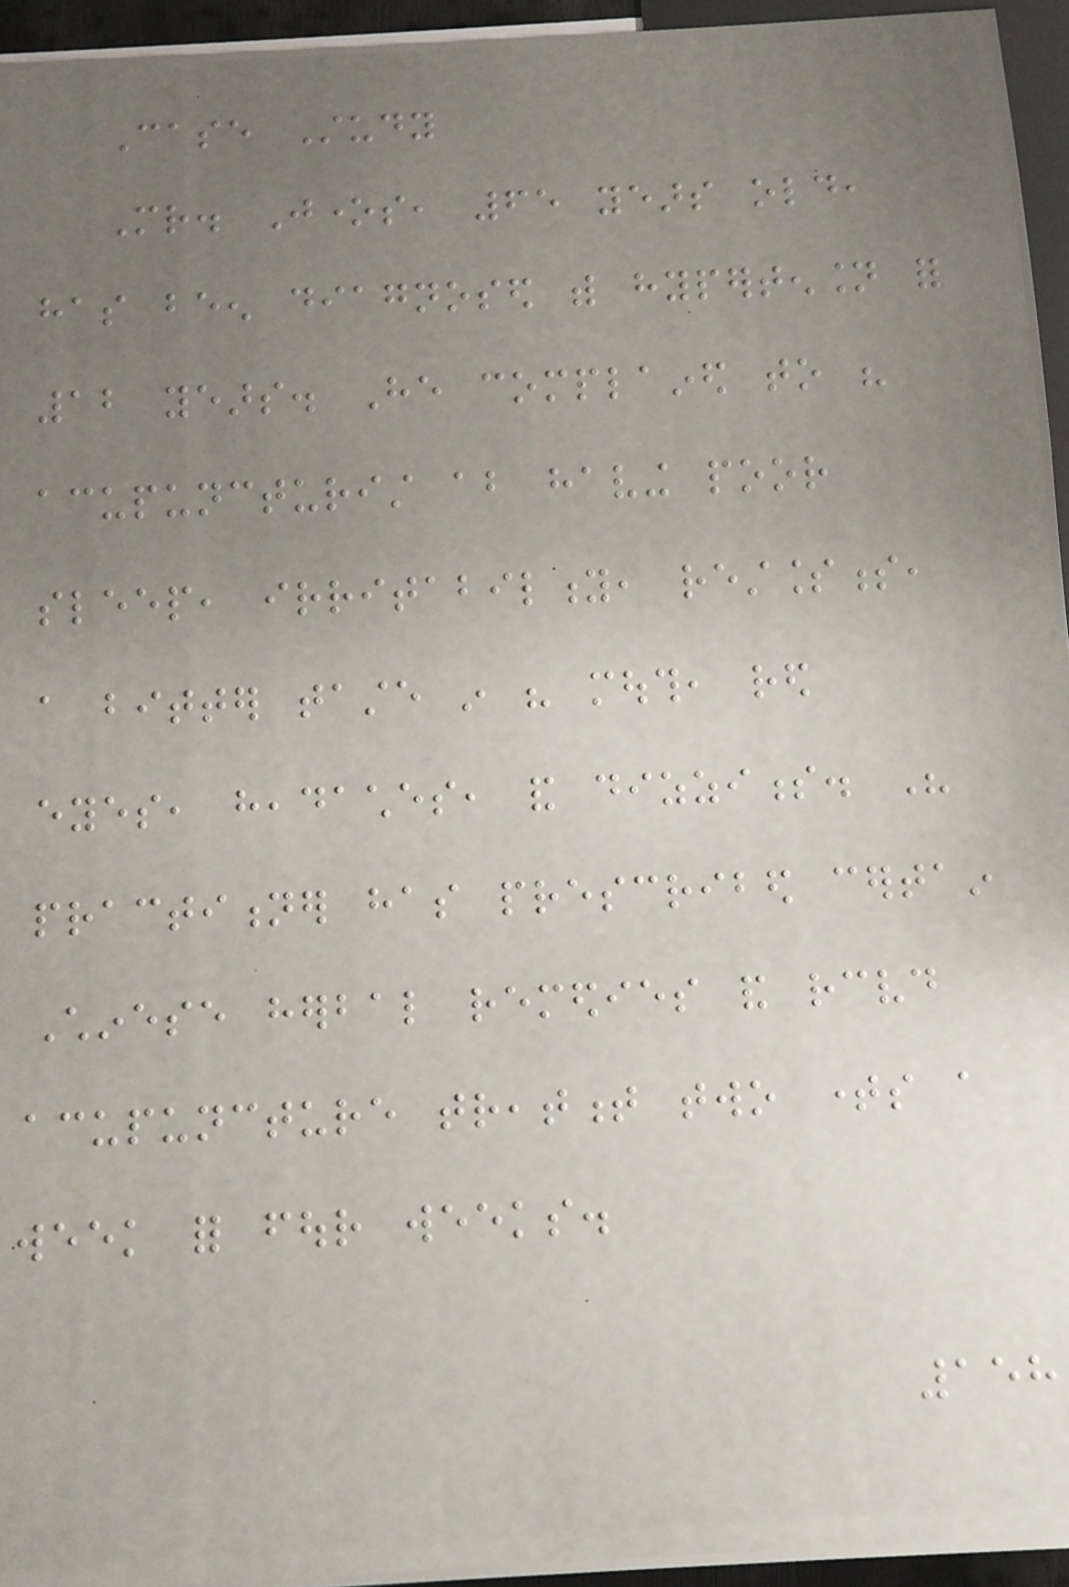Case Study
Mr. Jones, 65 years old,
has been diagnosed with hypertension for
12 years. He complained to his
acupuncturist about having poor
sleep, irritability, restlessness,
a bitter taste in his mouth, red
eyes, headaches, and dizziness. His
practitioner has prescribed certain
Chinese herbal remedies and received
acupuncture treatment two times a
week for four weeks.
158
